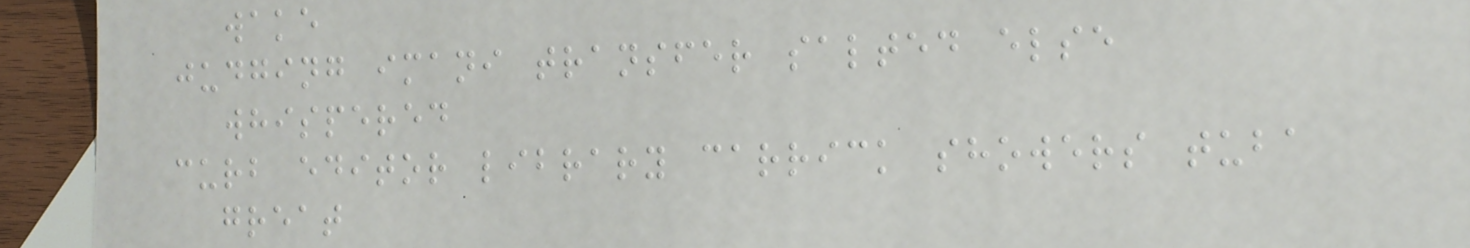wake
judging imani transfer salted else
whispered
curb editor library carrick showers tuba
great
